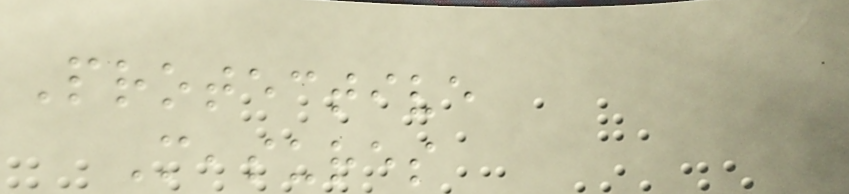Protective
Measures
